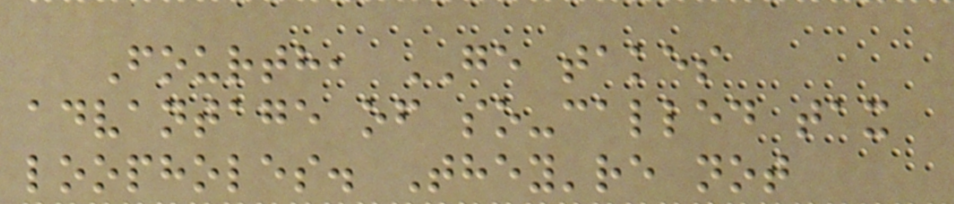Fourth, GE takes
advantage of so-called tax
loopholes. They're not
